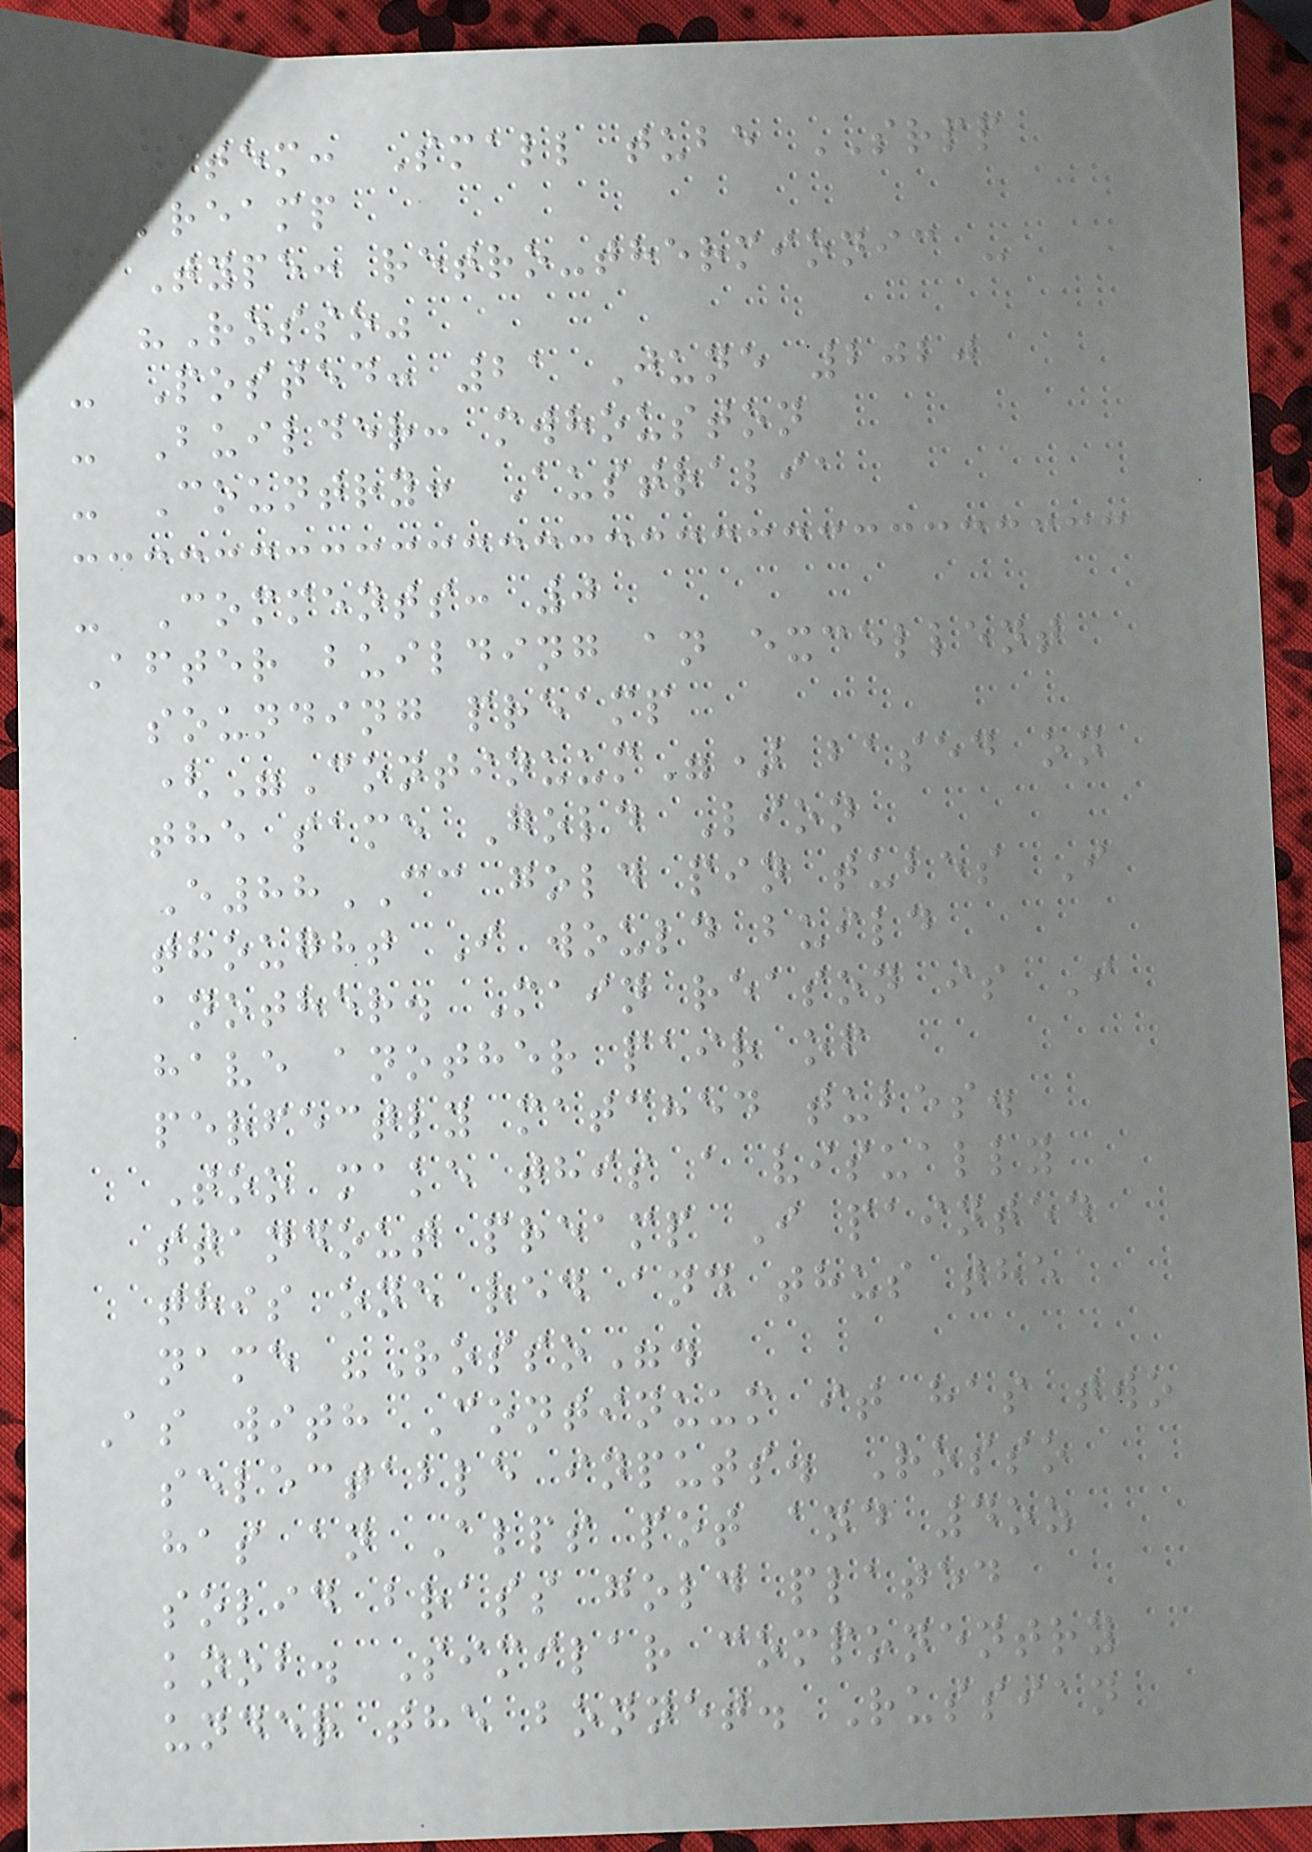- Item: Small tube SRPP
preamp
- Type: retro-thermionic -
"Rosso"
- Posted: 21 June 2020
- Builder: mwhouston
- Country: Australia
- Comments: 0
After building an excellent
sounding preamp
("Continuum") based on
the same Gold Lion
E88CC gold pin tubes I
thought I would build
another. Main reason is I
have another pair of
perfectly matched tubes.
Too make this a visually
standout preamp I painted
this one red and thus the
name "Rosso".
As with Continuum it has two
selectable inputs. Rosso
has an Alps pot and 4oz
solid brass gold plated
knob. Similar componentry
under the bonnet. Russian
